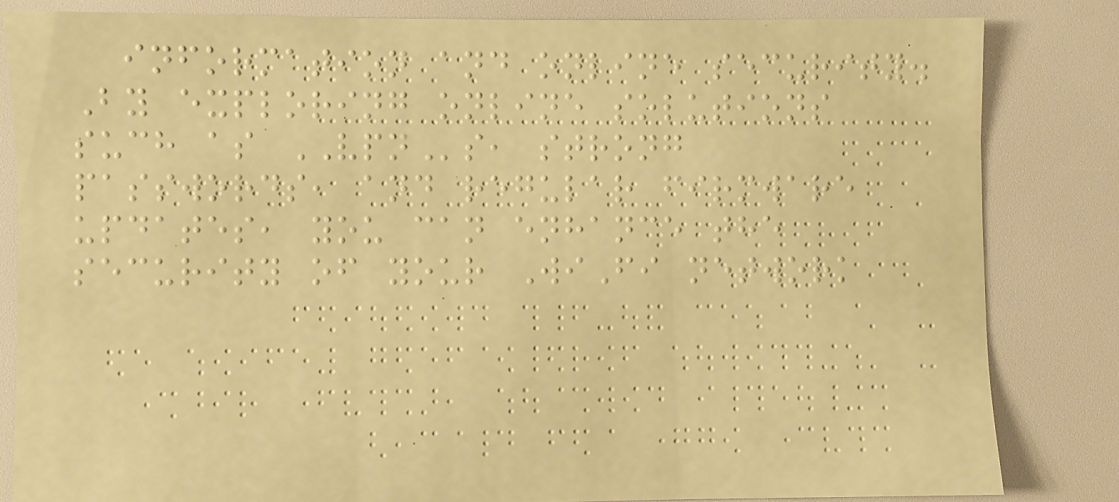information and online security.
By exploring online solutions
such as VPNs, strong
passwords, and regular firmware
updates, you can enhance the
security of your WiFi network
